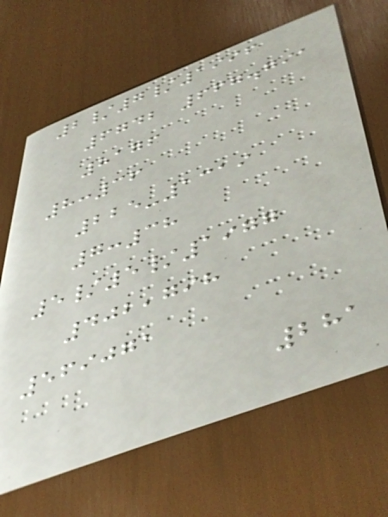2/7/1996
6742 667.791
8176
8:36
225-1319
7:38
5/5/1977
402,798
569071
281
